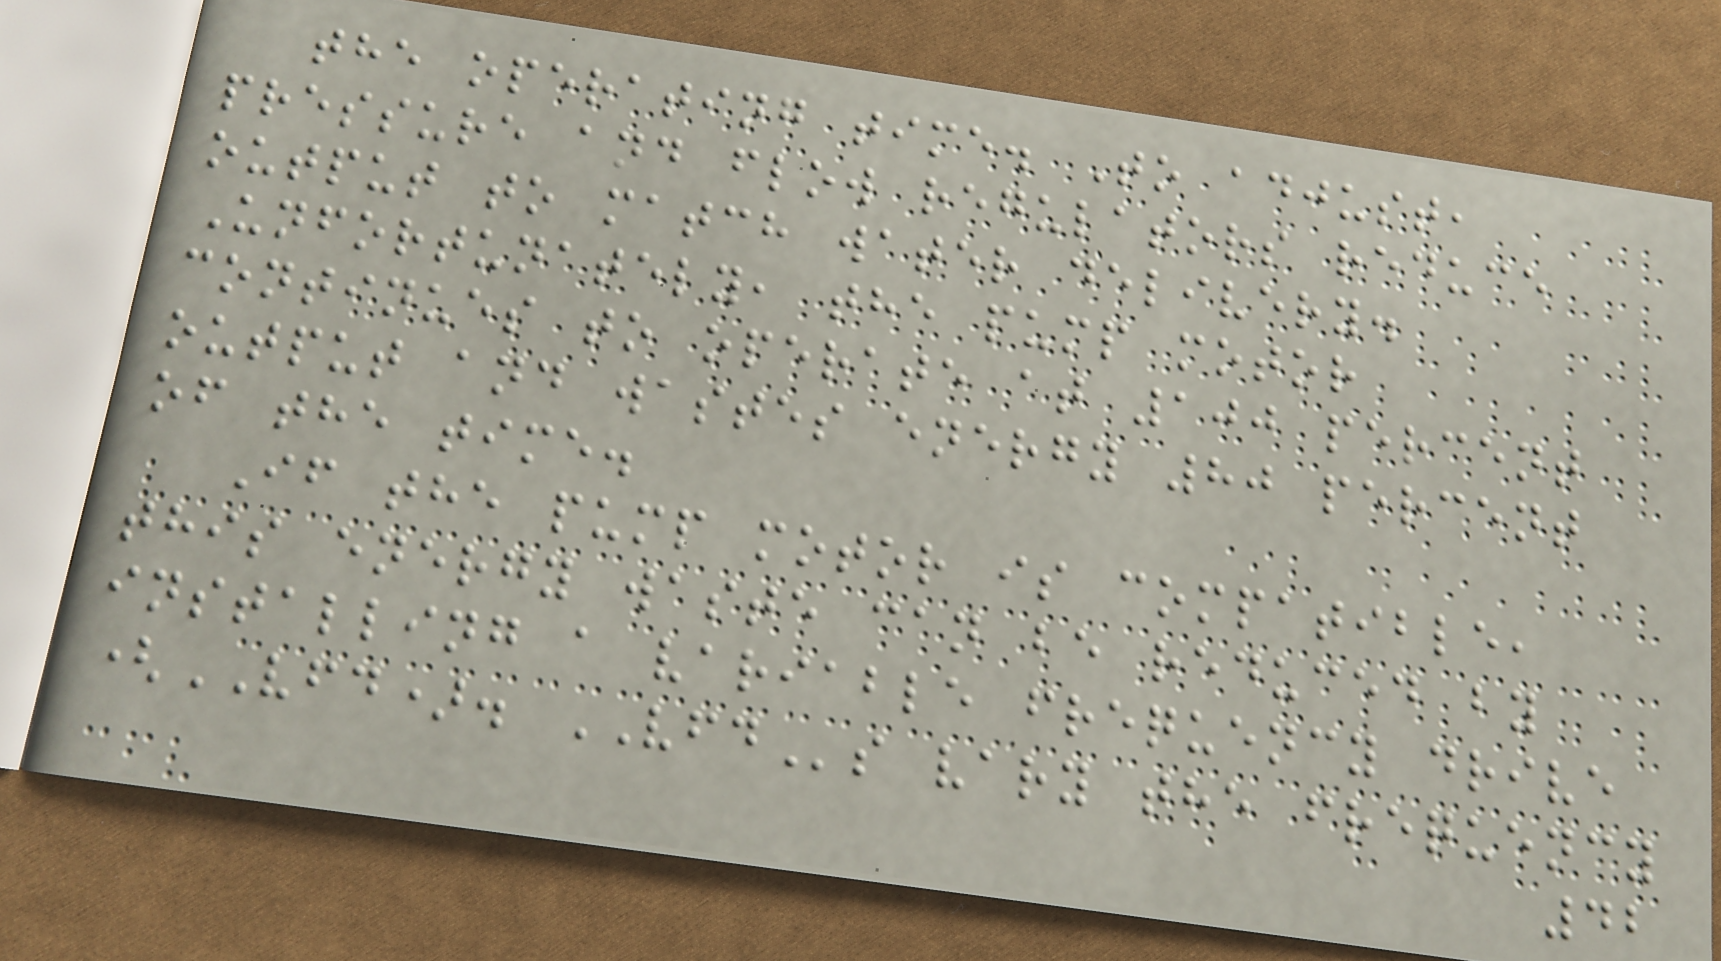the operating time. To adjust,
pressure and flow regulators reduce
output to match water delivery.
Unfortunately, the pump motor
continues to operate at 100 percent
output and wastes energy 80 percent
of the time.
If the pump motor is compatible,
this energy waste can be reduced by
installing a variable frequency drive
(VFD). VFDs vary the frequency
42
